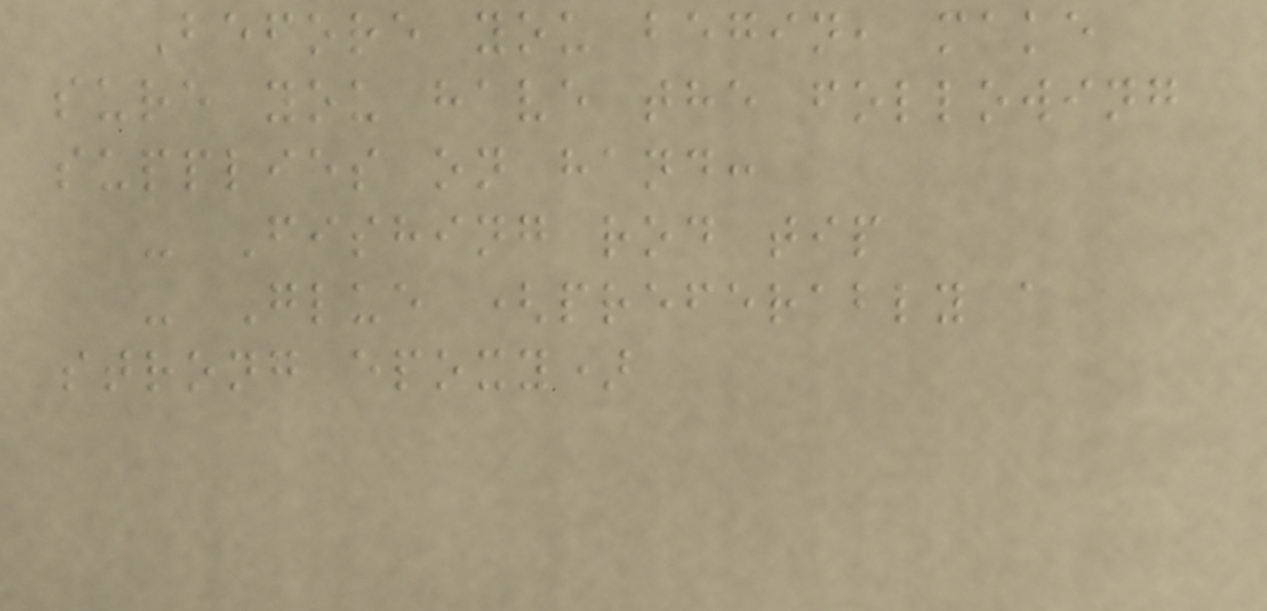Before you begin, make
sure you have the following
supplies on hand:
- Fishing rod tip
- Glue (preferably a
strong epoxy)
